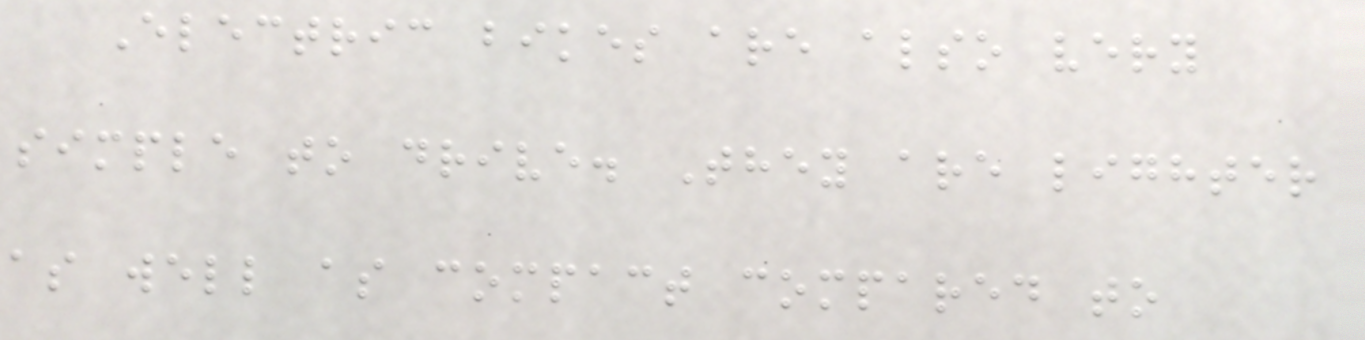Electric bikes are also very
simple to drive. They are lighter
as well as compact compared to
